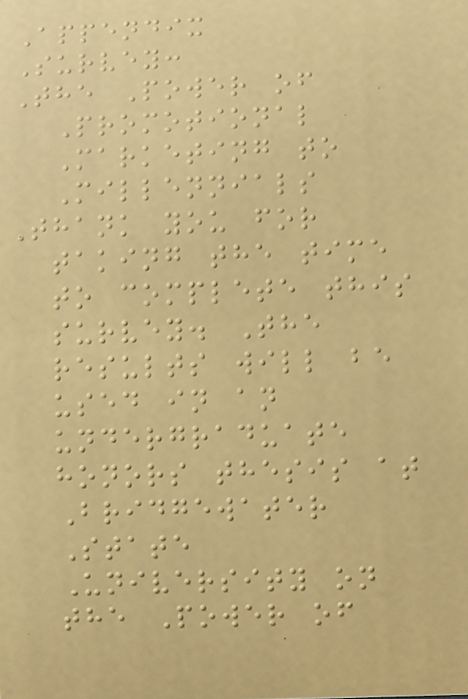Appendix
Survey:
The Power of
Promotional
Marketing to
Millennials
Thank you for
taking the time
to complete this
survey. The
results will be
used in an
undergraduate
honors thesis at
Bridgewater
State
University on
the Power of
